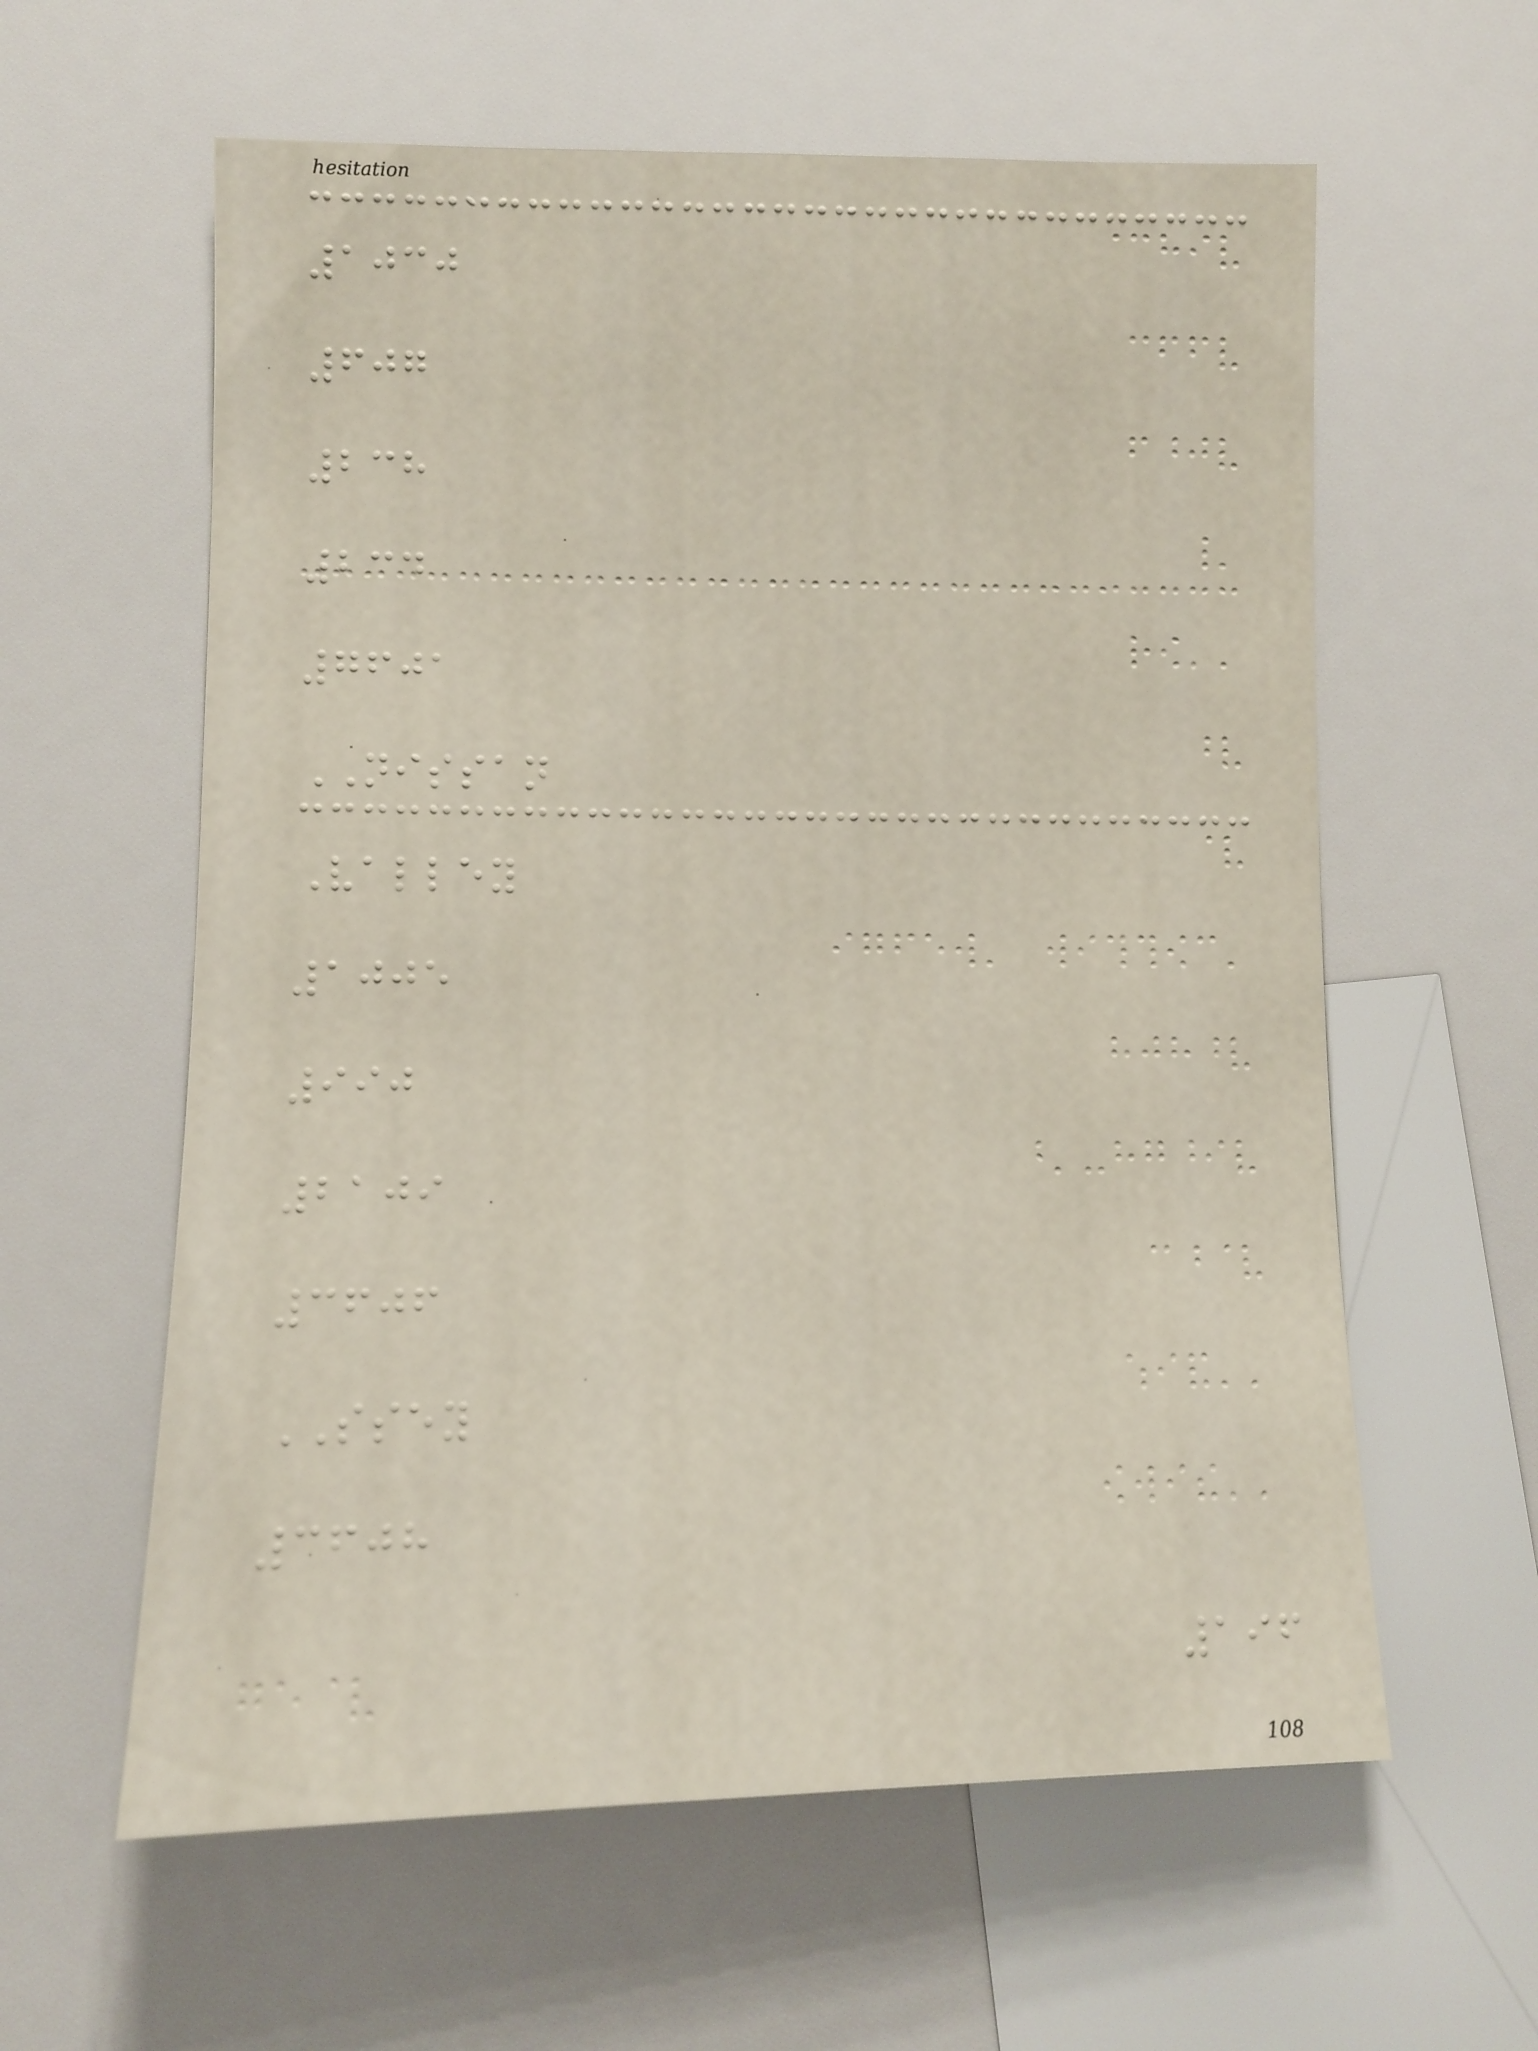1030
607
238
234
7601
NISSAN
Valley
1005
990
2109
3606
SSEY
3608
196
